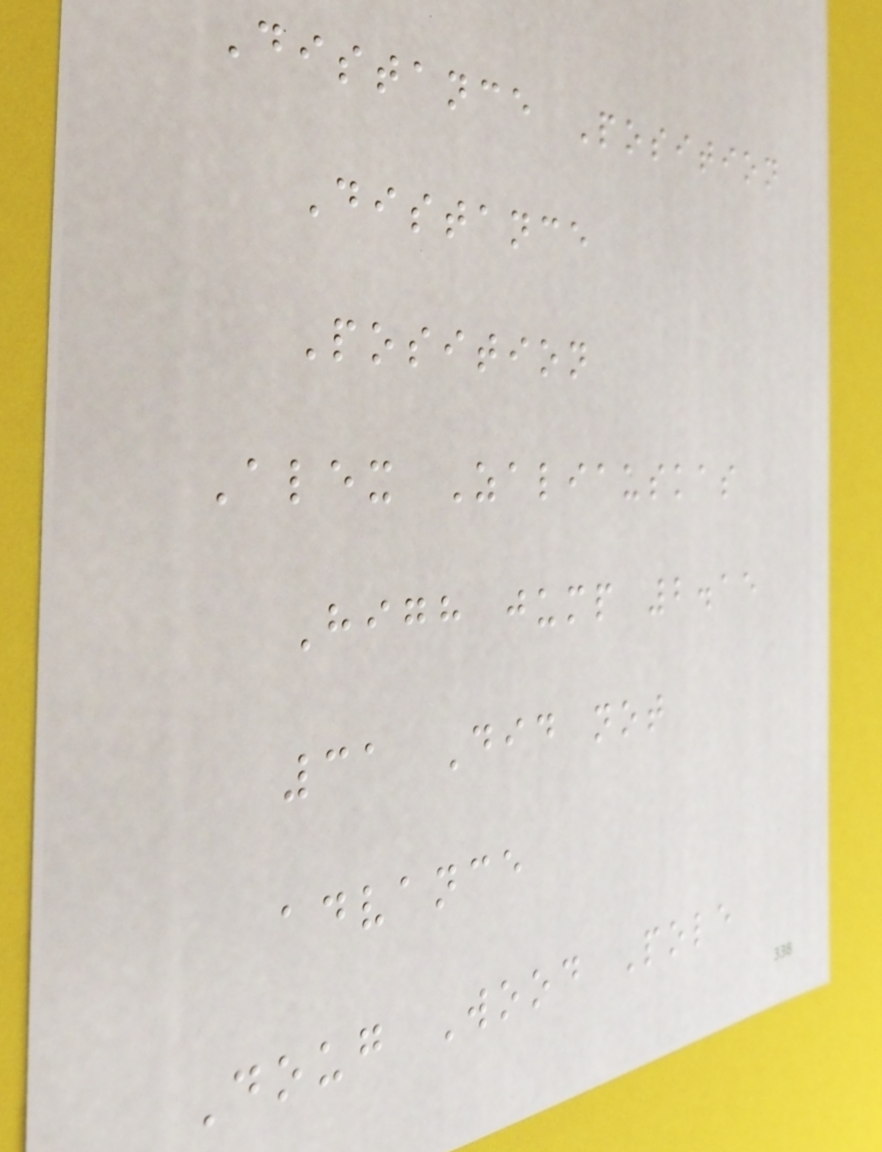Distance Position
Distance
Position
Alex Zaliauskas
High jump 2.15
31 Did not
advance
Doug Wood Pole
